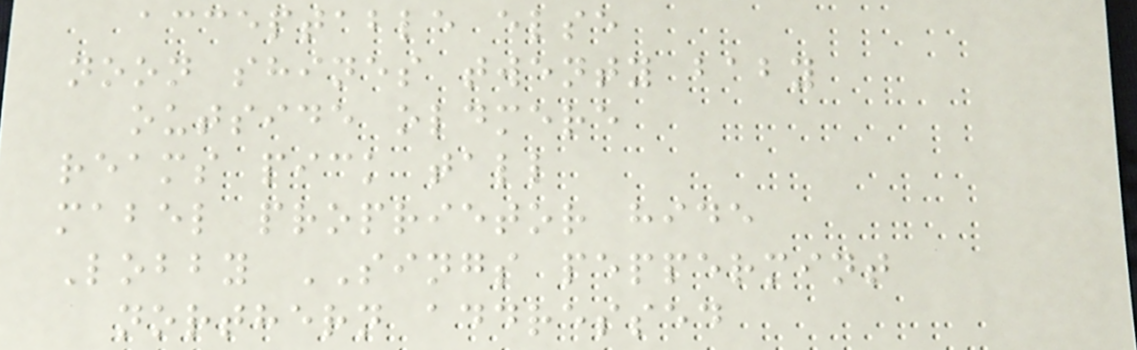acceptable else
noon shines twenty baby
outside oldmere
reams pick tall
mabel proprietor hide
Lobby SINGS peppermint
northern addressed
